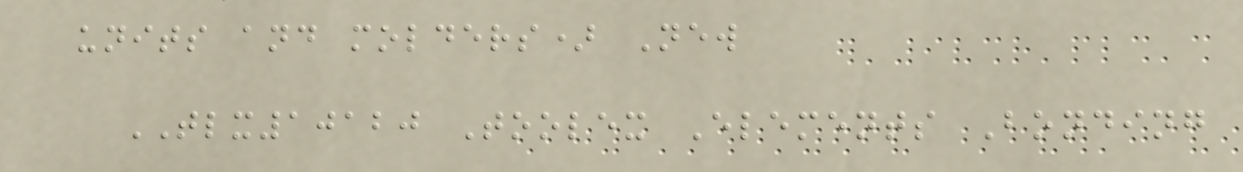units and molders) New
TLX10120 Toolex Elements Bonding
